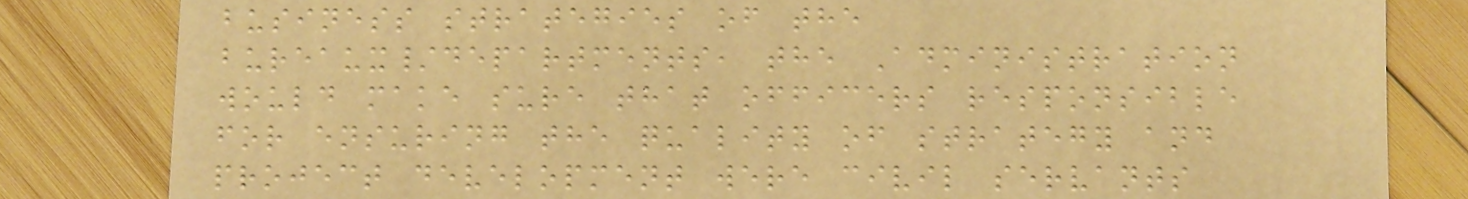business strategies of the
bureaux/departments, the Administration
would make sure that officers responsible
for ensuring the quality of strategy and
project development were civil servants
